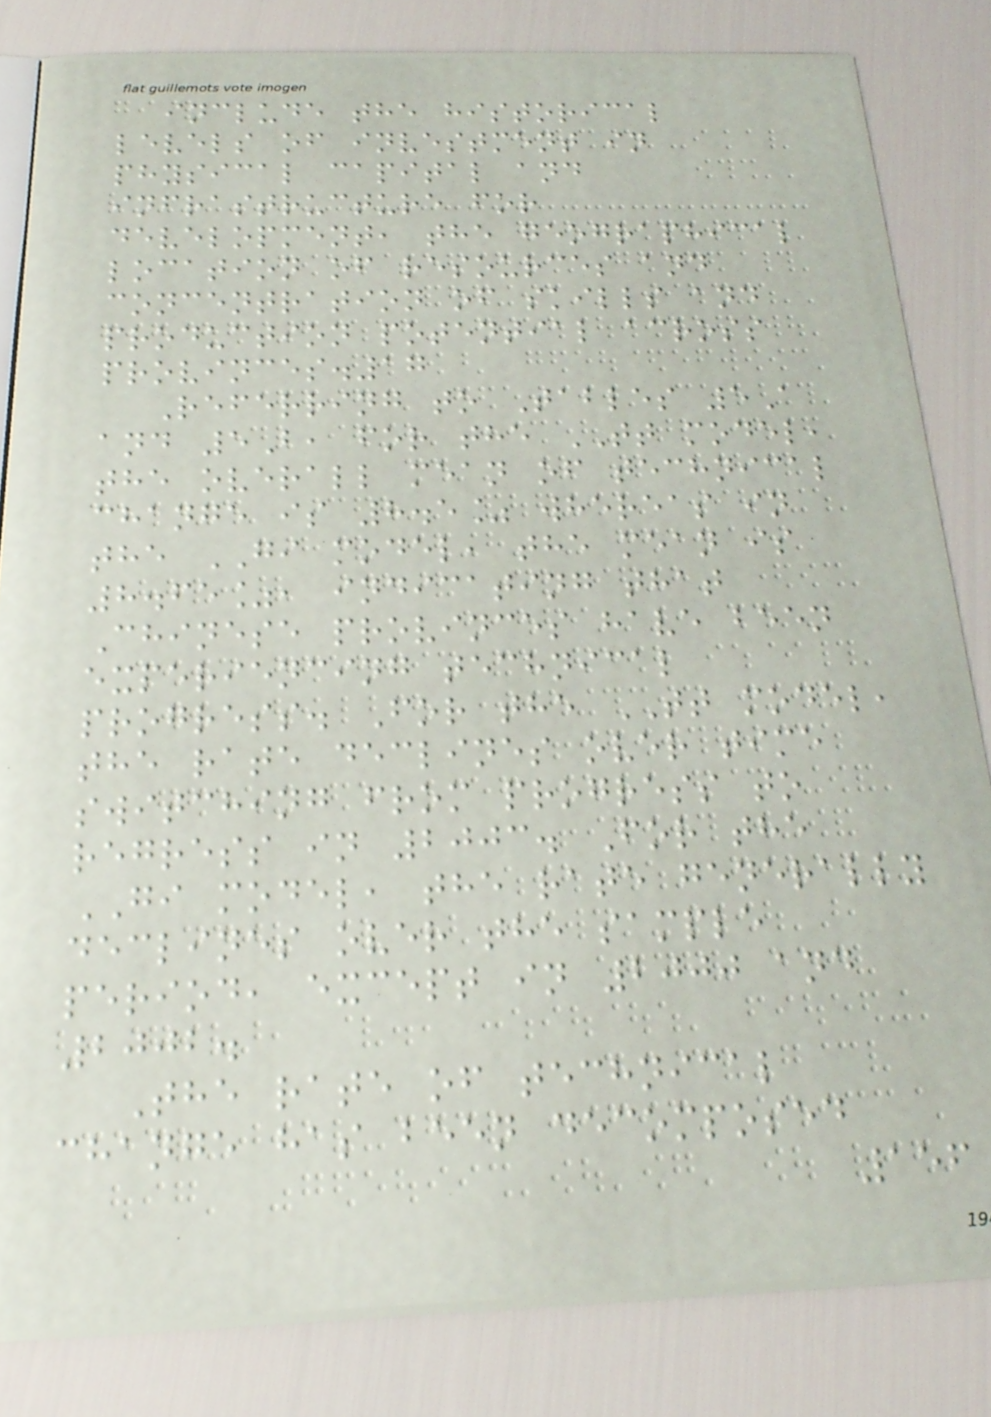include the historical
levels of investment in
physical capital and
infrastructure for
development, the geographical
location of resources and
concentration of skills and
production potential across
provinces.17
Referring to Tables 5A
and 5B, for the TT model,
the overall mean of technical
change is 8.5% whereas in
the GI model, the mean is
8.65%, indicating that
Chinese provinces have been
experiencing technical
progress. For the TT model,
the rate declines over time
switching from progress to
regress in 2003. For the
GI model, the rate generally
declines over the sample
period, except in 2000 and
2002.
The rate of technical
change has been decomposed
156
